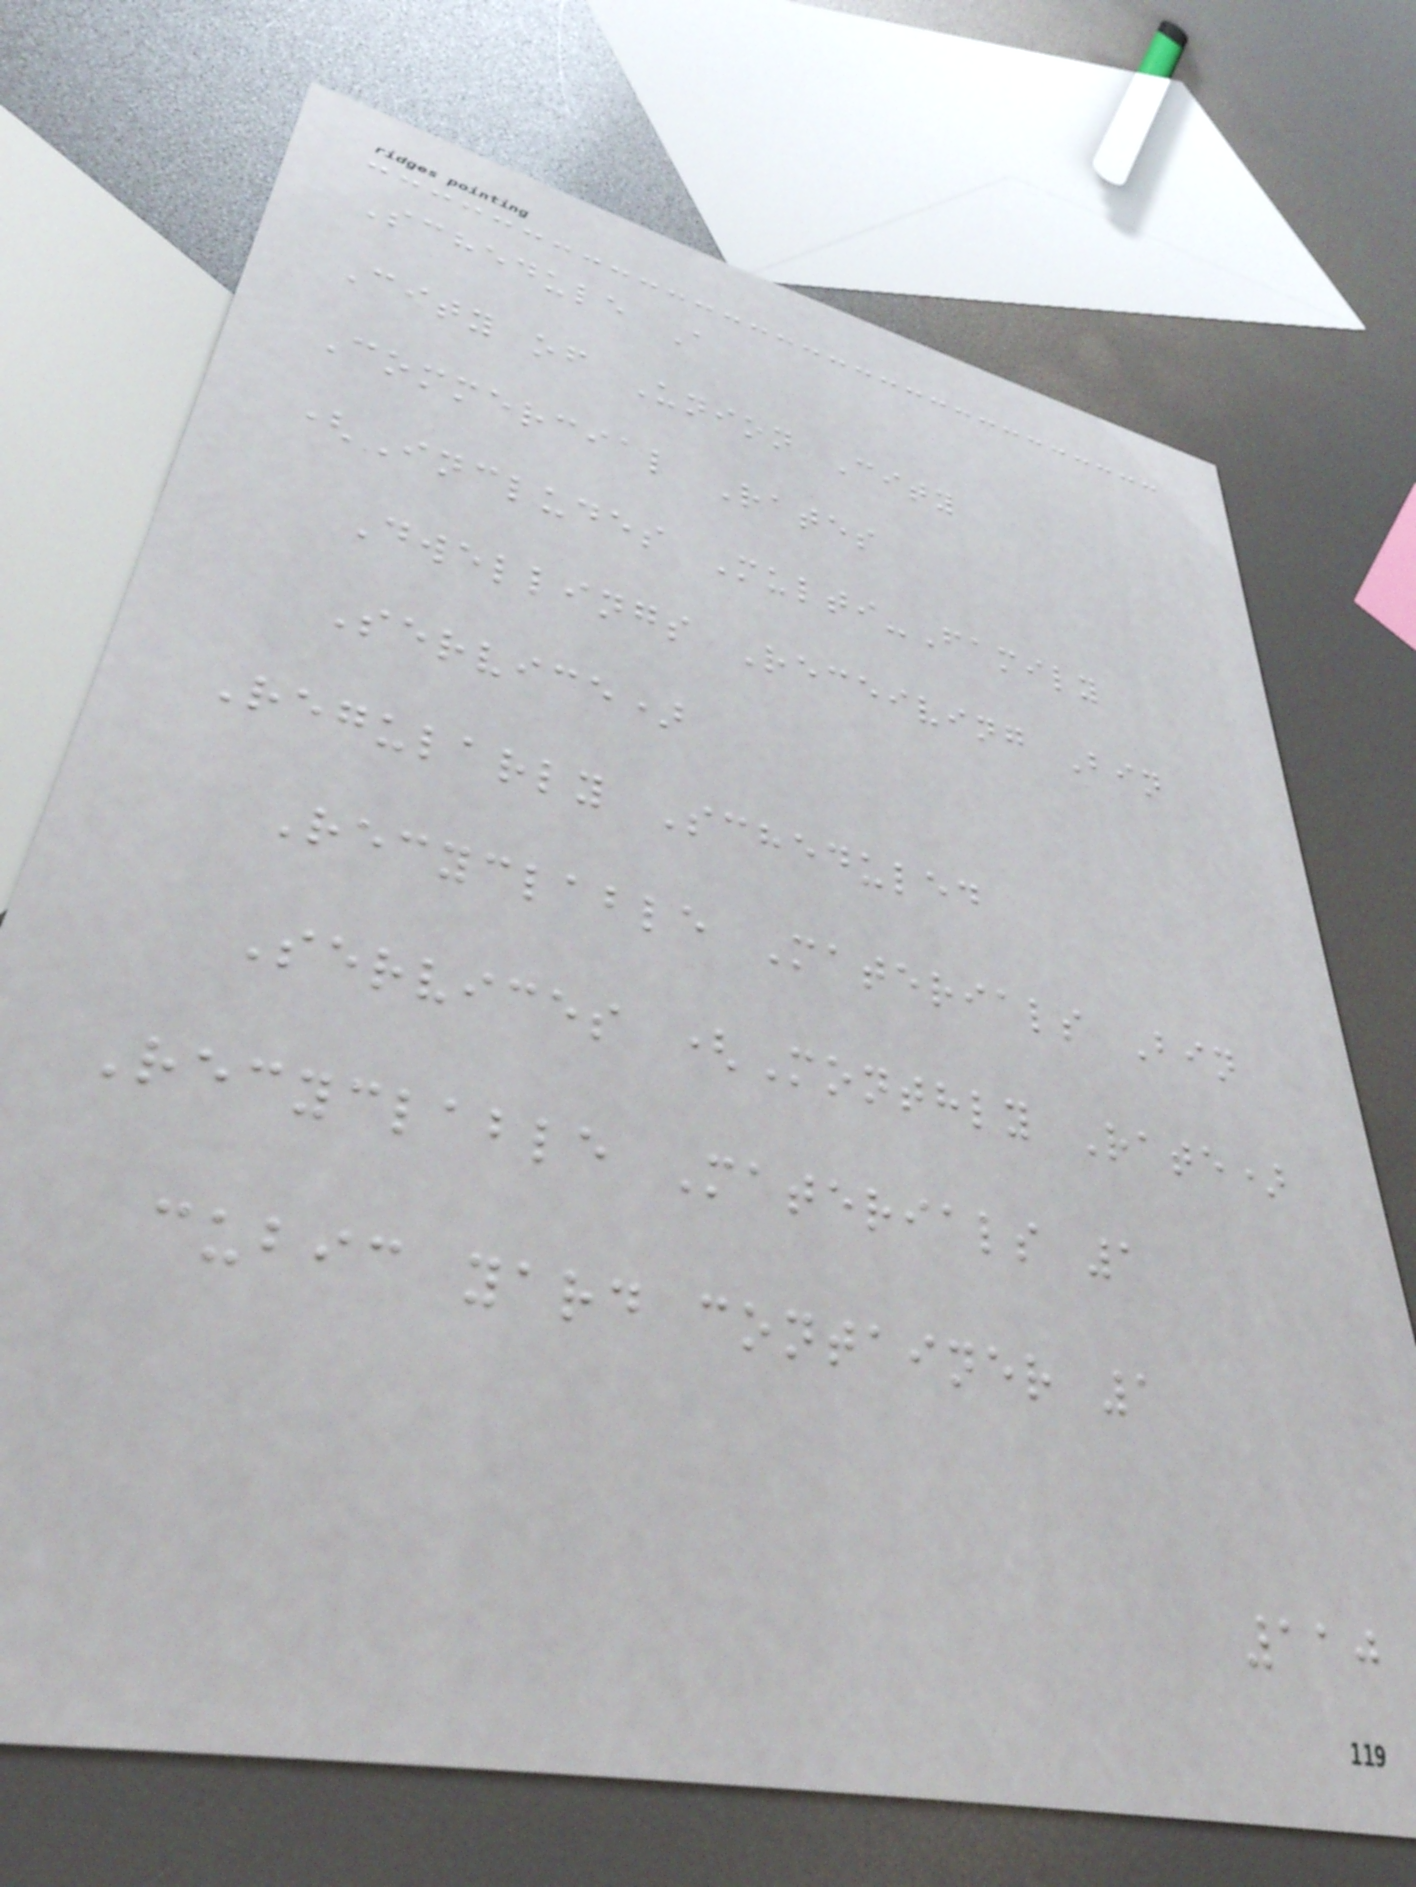Schedule A
City of Union City
Commercial Rates
(Includes Multi-Family
Dwellings Receiving Bin
Service)
Regularly Scheduled
Recyclable Materials Bin
Services (Monthly Rate)
Recyclable Materials 1
cubic yard container 1
110
